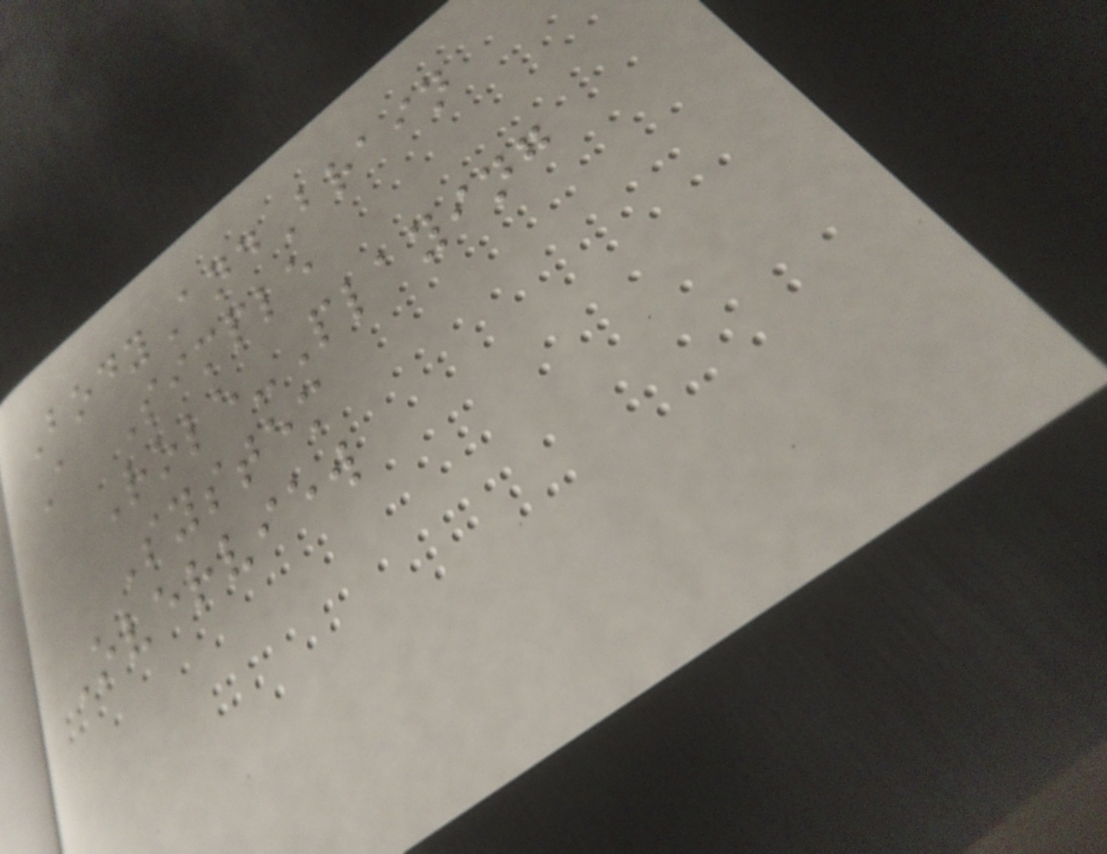BodyAndBrain
A Simple
Role-Playing
System
Overview
